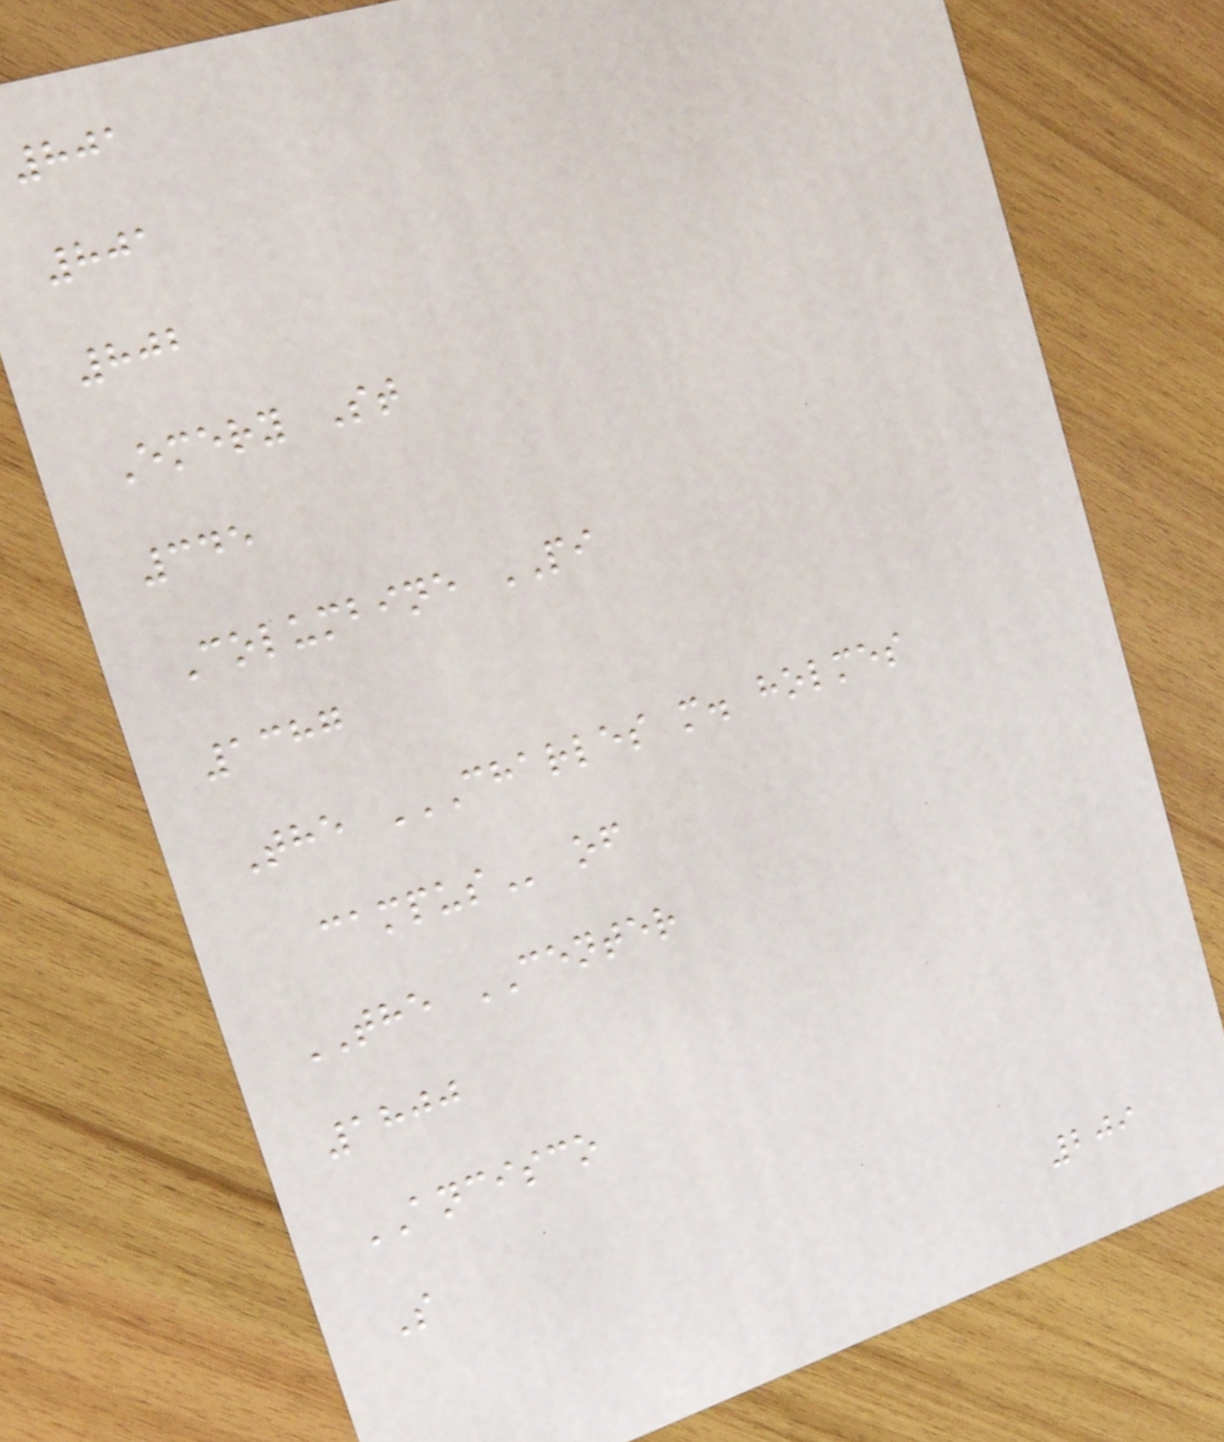801
801
802
Emery St
345
Columbine PI
1387
The CHARLES M. HOLMES
CAMPUS of
THE CENTER
1800
ANCISCO
S
209
